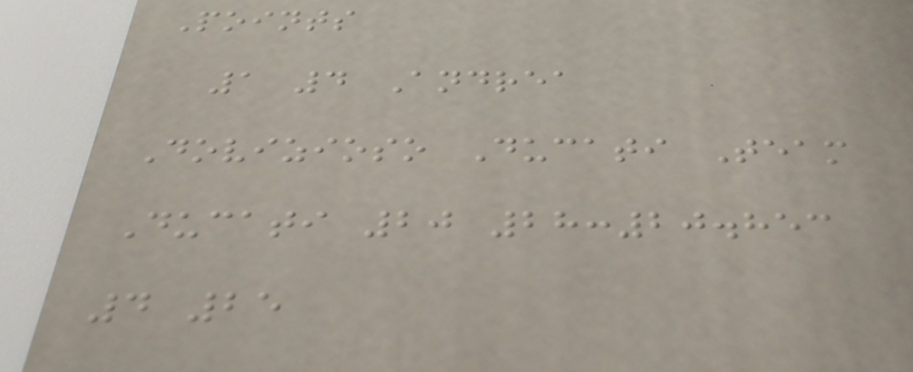Points
1 4 Andrea
Dovizioso Ducati Team
Ducati 20 28:20.853
4 25
